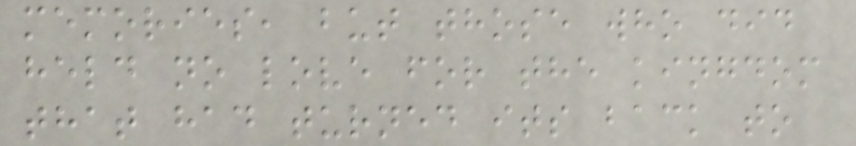memories, but those who did
held no love for the kingdom
that had turned its back to
